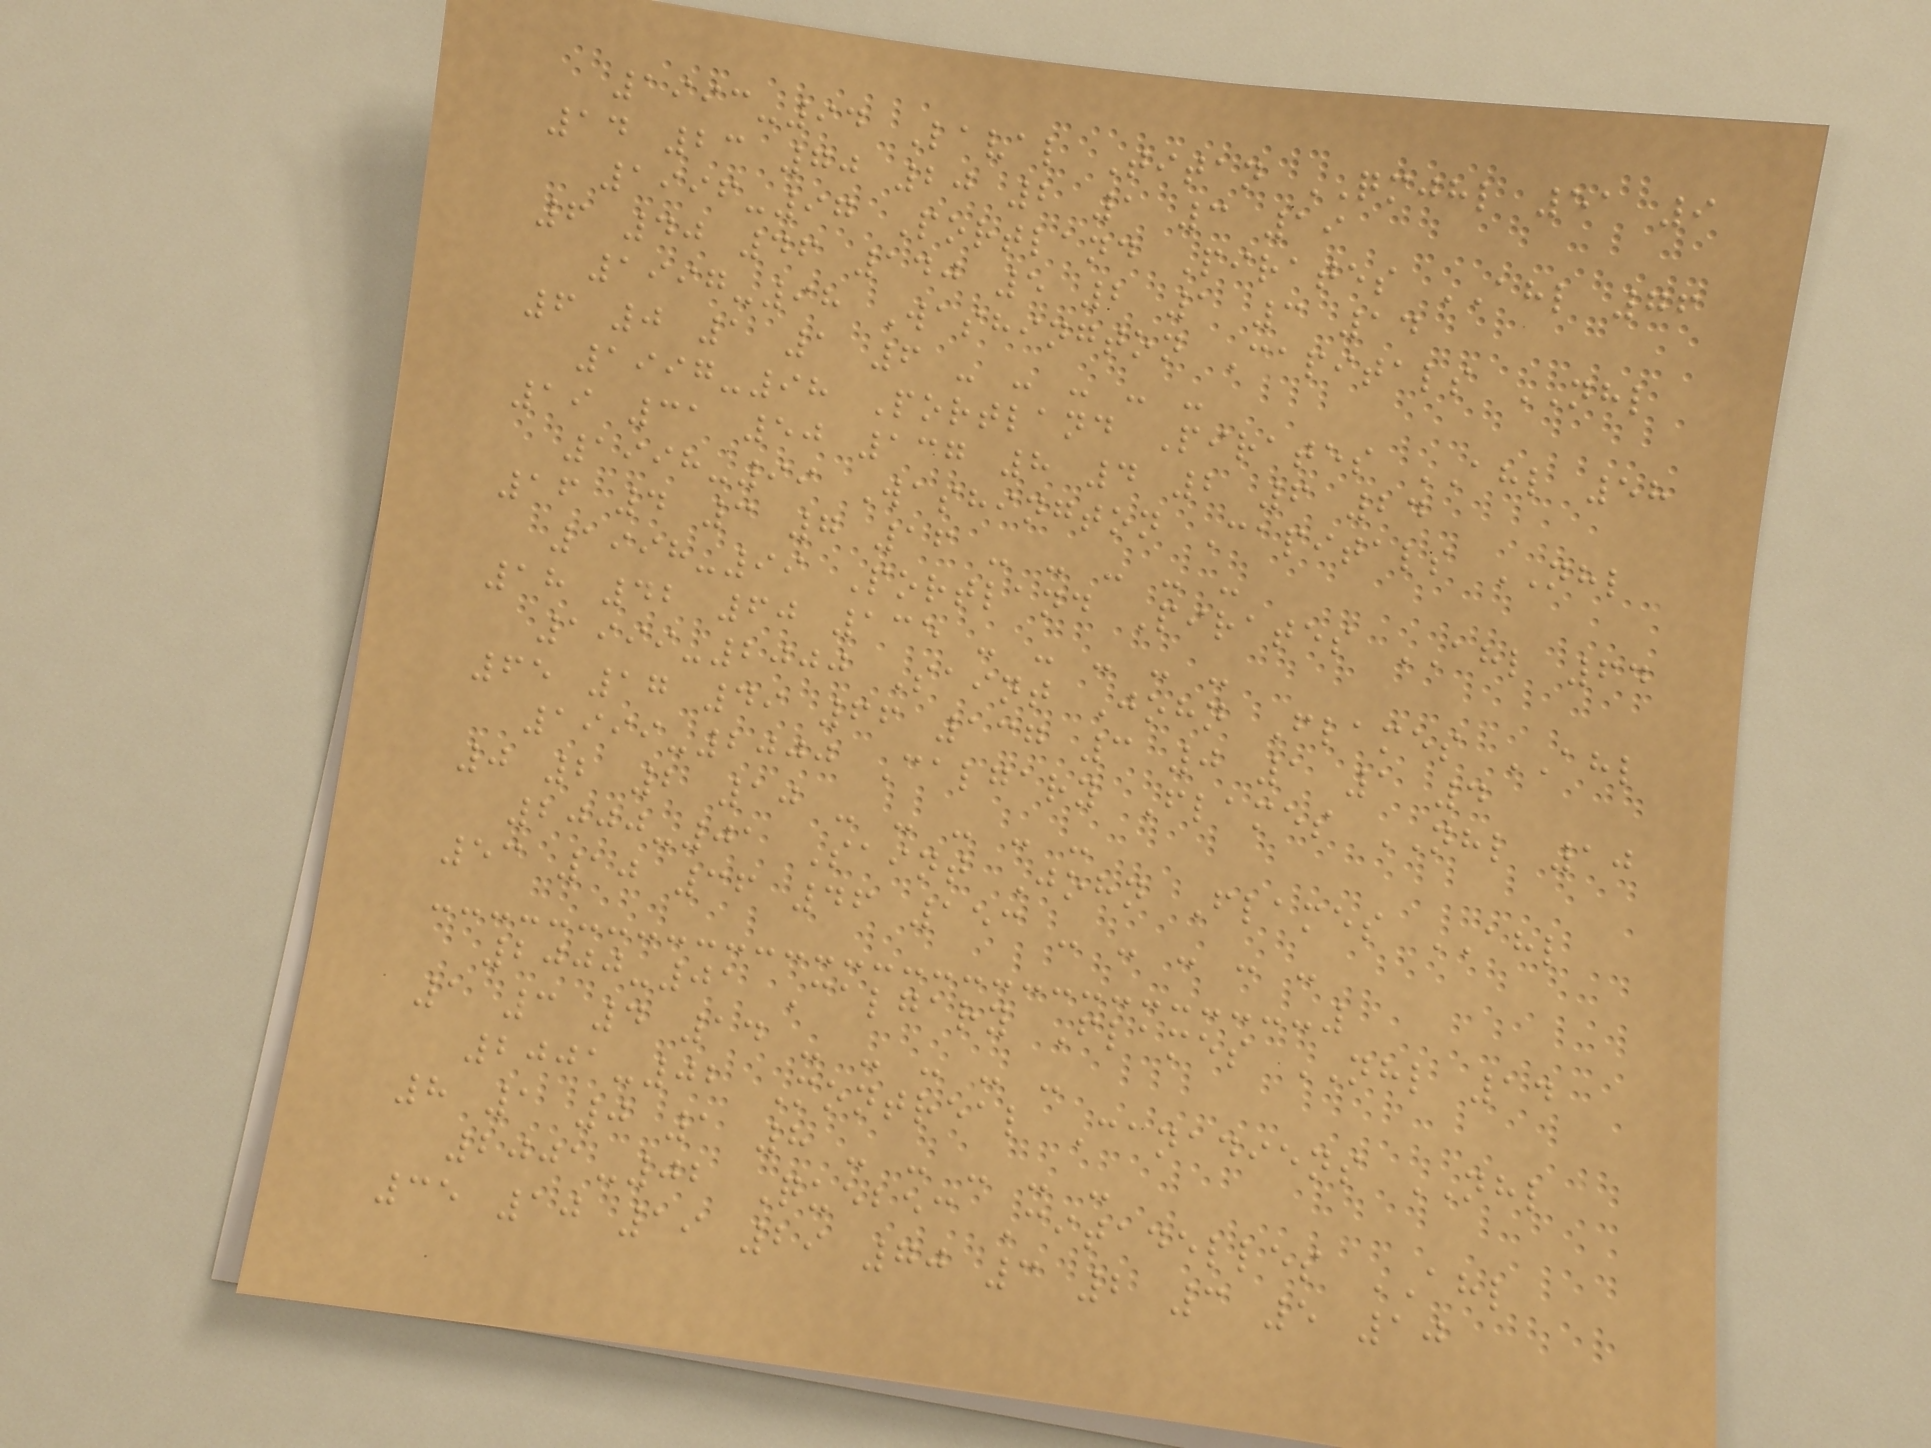1993-94 Laval Titan QMJHL 51 9
14 23 70 20 2 1 3 19
1996-97 Portland Pirates AHL 76
6 40 46 140 5 2 1 3 14
1997-98 Washington Capitals NHL
6 0 1 1 6 - - - - -
1997-98 Portland Pirates AHL 58
19 31 50 137 8 4 2 6 24
1998-99 Washington Capitals NHL
16 4 3 7 16 - - - - -
1998-99 Portland Pirates AHL 64
18 42 60 135 - - - - -
1999-2000 Saint John Flames AHL
65 17 49 66 137 3 0 1 1 4
1999-2000 Calgary Flames NHL 10
0 2 2 10 - - - - -
2000-01 Saint John Flames AHL
53 10 36 46 153 - - - - -
2000-01 Calgary Flames NHL 14
1 3 4 14 - - - - -
2001-02 Montreal Canadiens NHL
8 1 0 1 8 - - - - -
2001-02 Quebec Citadelles AHL
35 10 19 29 70 3 2 3 5 10
